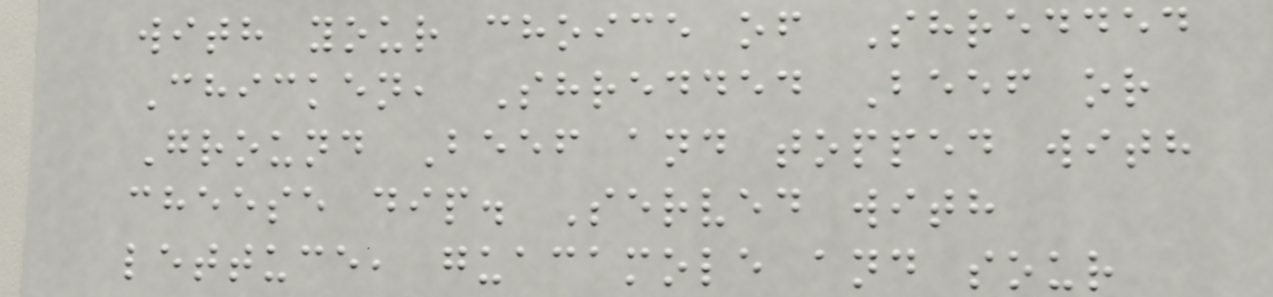with your choice of Shredded
Chicken, Shredded Beef or
Ground Beef and topped with
cheese dip. Served with
lettuce, guacamole and sour
